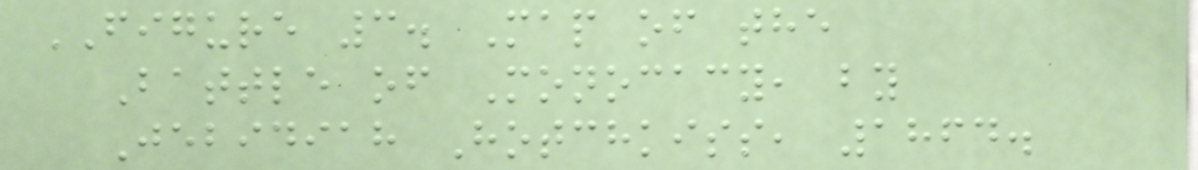FIGURE 3. Map of the
Battle of Monocacy, by
Jebidiah Hotchkiss, 1864.
